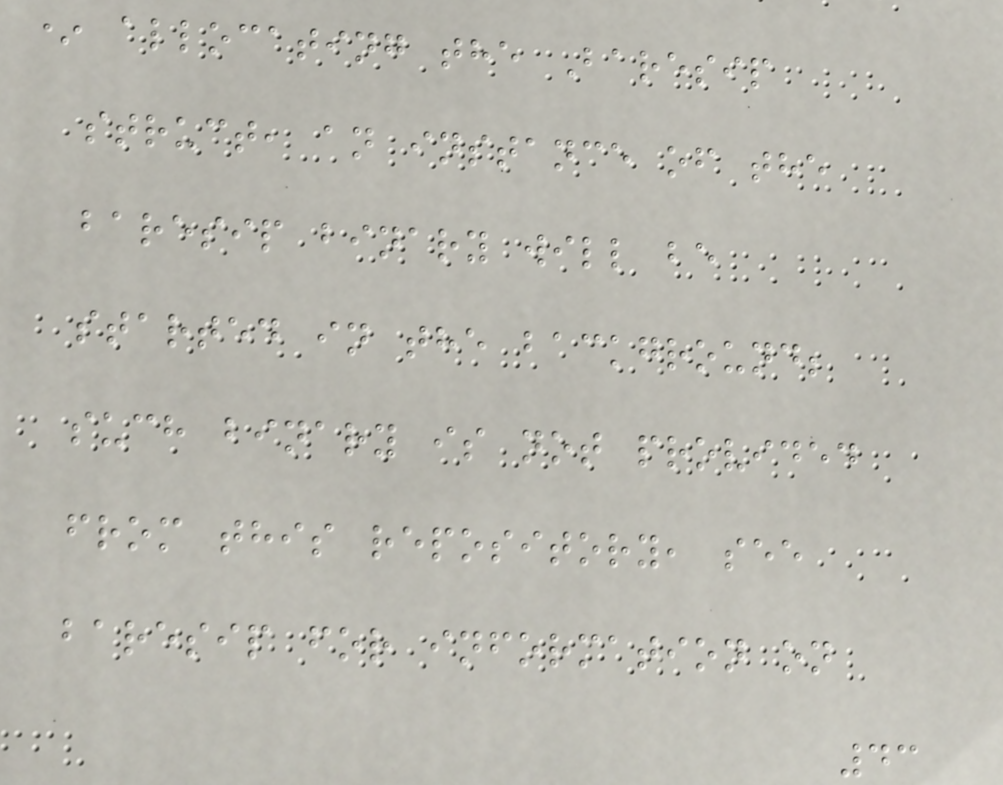* allocating the Baresip
struct, an instance of the
baresip binary will be
started in the background;
such binary is not provided
from this repository, see
baresip for information on
43
